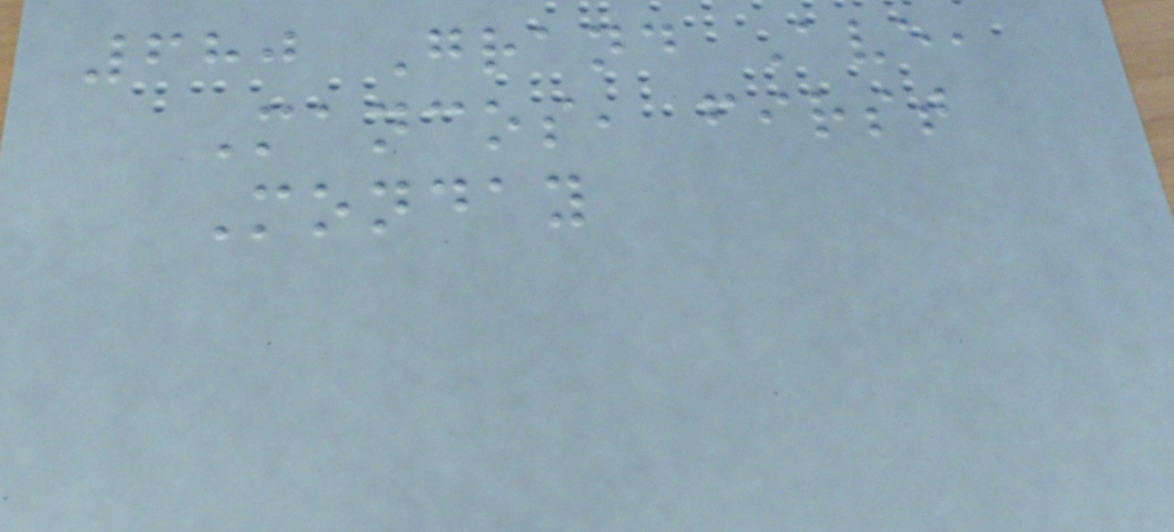680 Grand Ave,
Mancos, first
Monday
